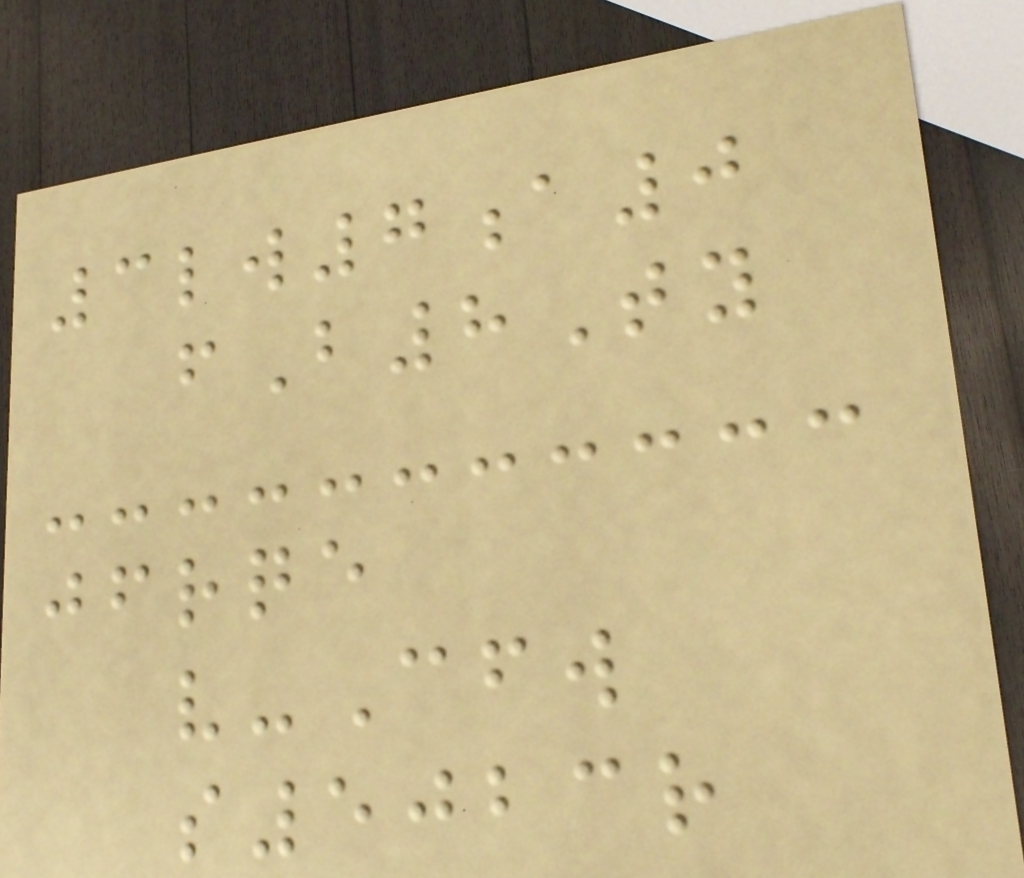3lw7a0
fB8Ty
jfrqe
v-Cfw
s5023r
